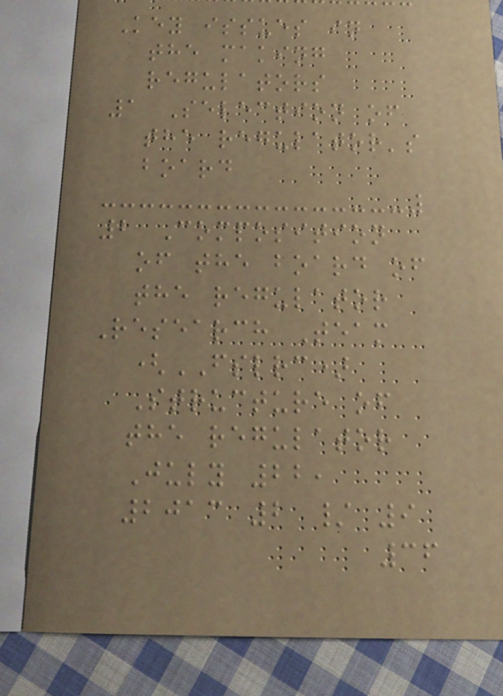Key issues in
the making
regulators
1 Selection of
the regulator's
board
2 Composition
of the board of
the regulator
Research Team
(FSLRC)
Structure of
the regulator
July 22,
2013 2 / 9
36
